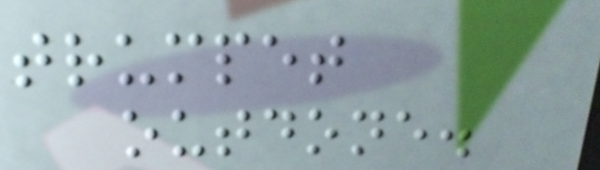trumpet
outdone.
